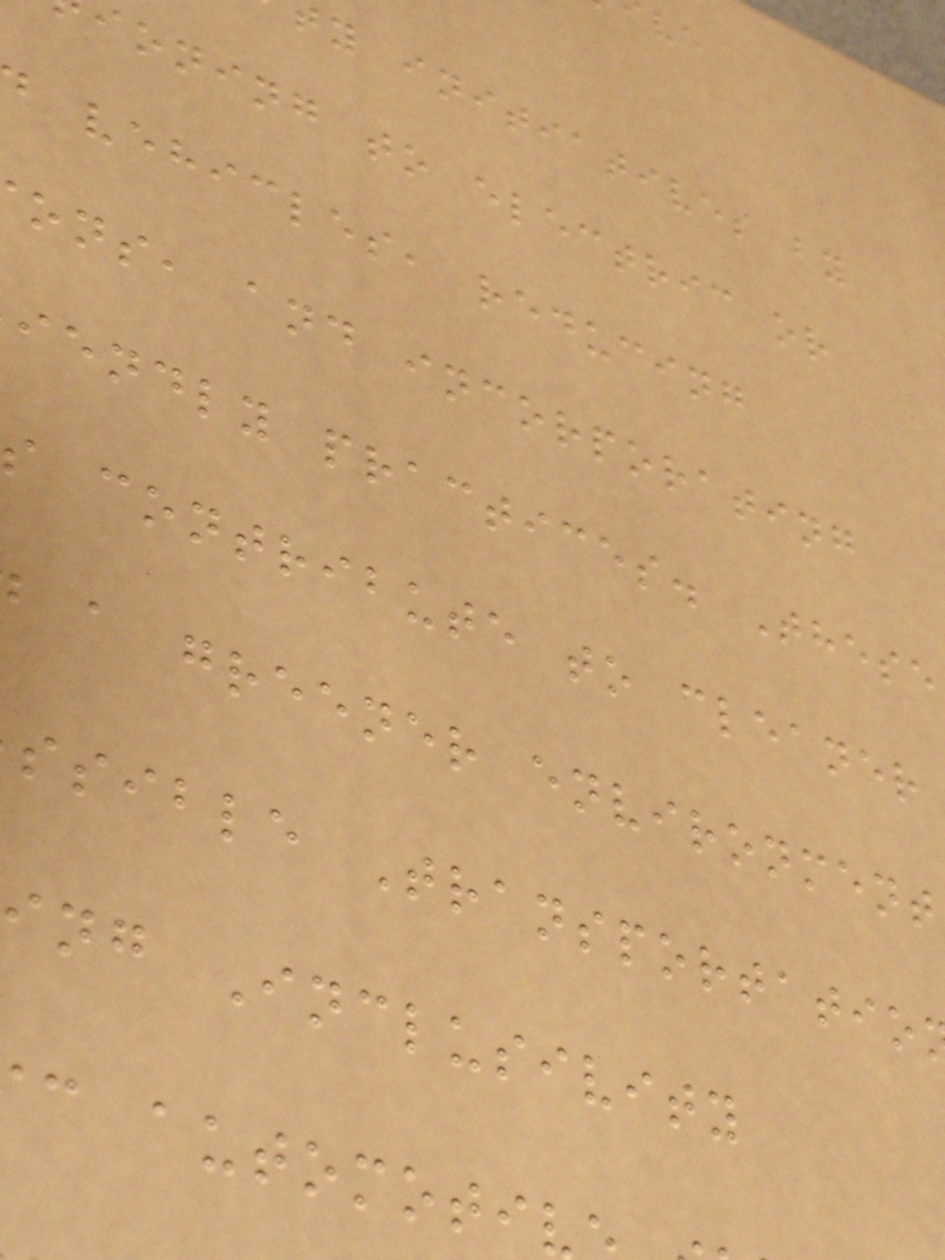y initiatives by
ioning to electric or
vehicles, reducing
ons, and incorporating
iendly practices. These
s contribute to cleaner
a greener environment
ssible Transportatio
ing Inclusivity
c automoti
